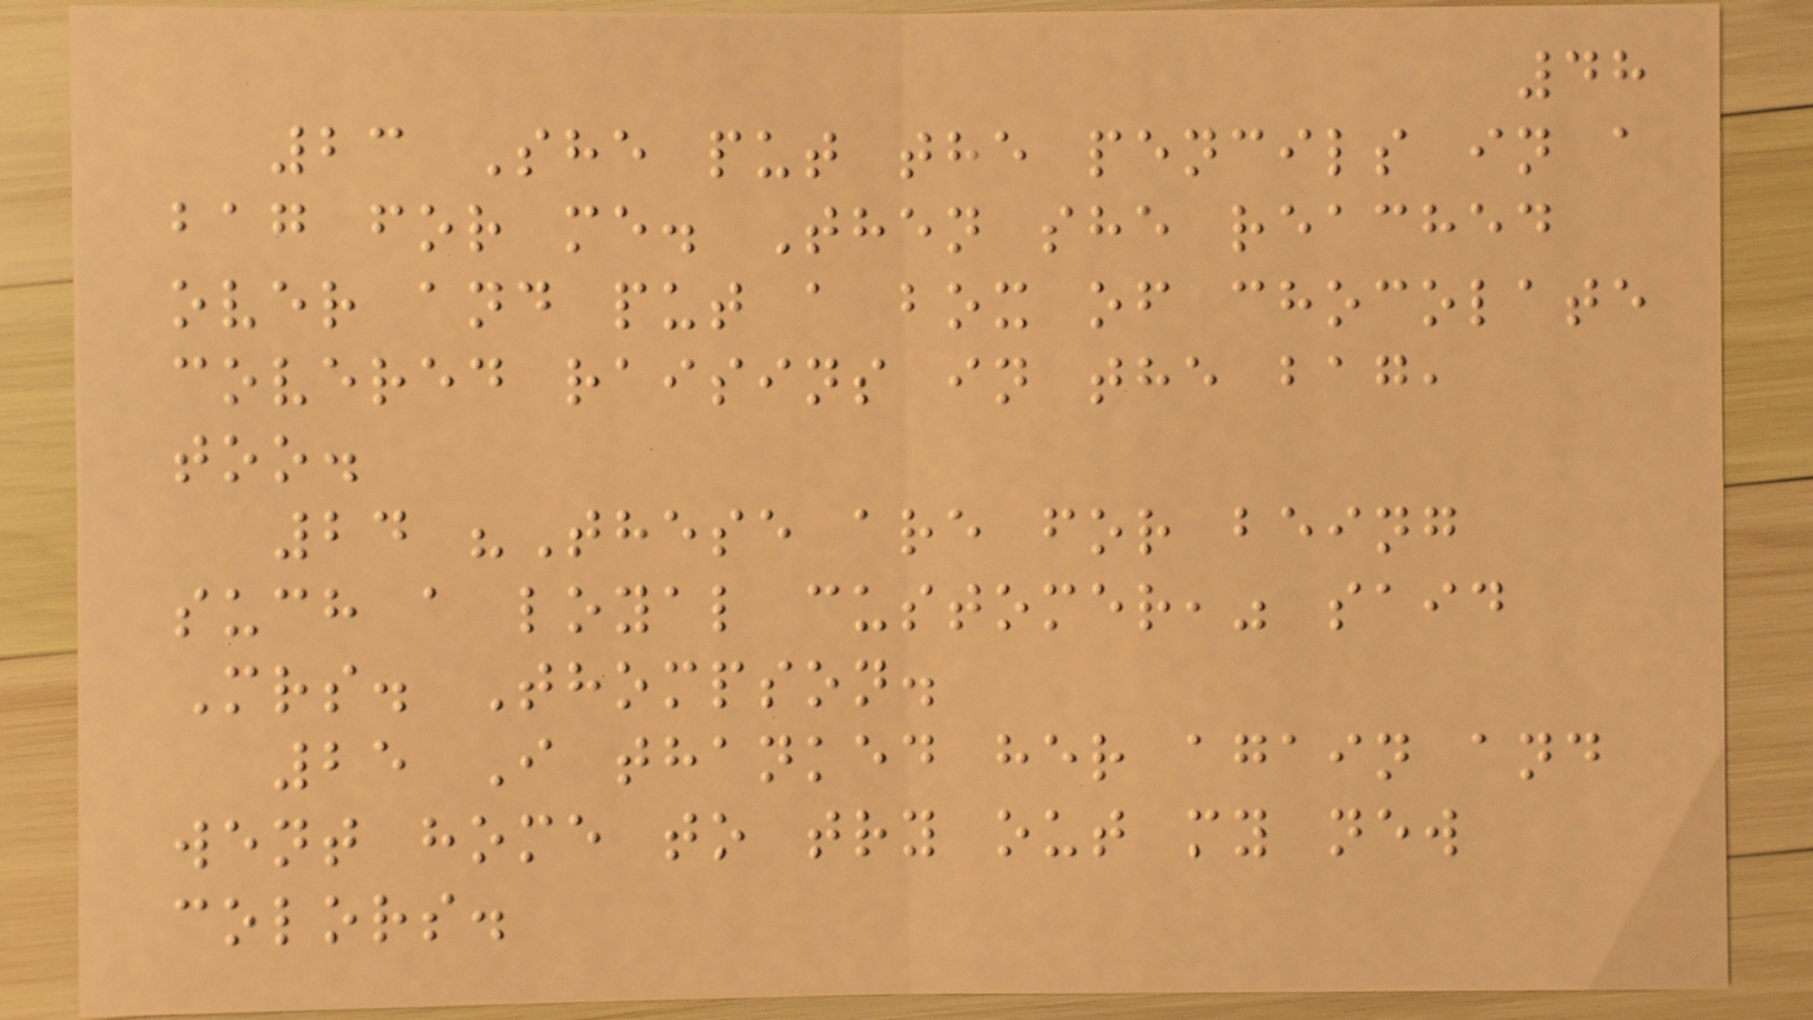48
23 She put the pencils in a
bag for me. Then she reached
over and put a box of chocolate
covered raisins in the bag,
too.
24 "These are for being
such a loyal customer," said
Mrs. Thompson.
25 I thanked her again and
went home to try out my new
colors.
